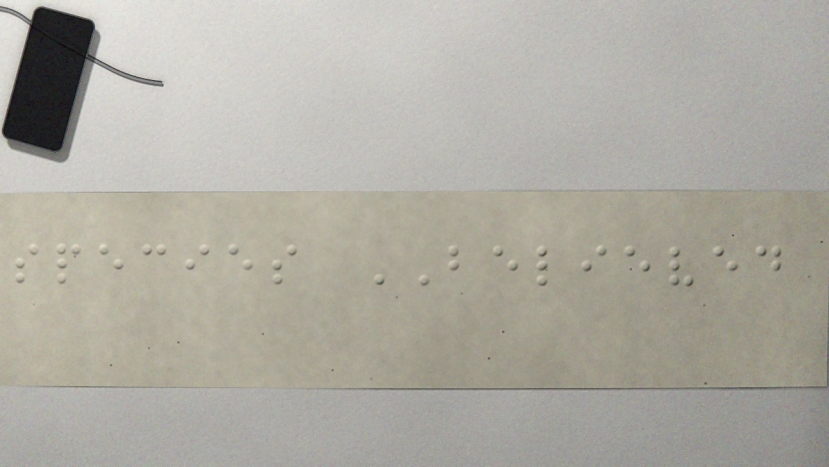species BELIEVED
